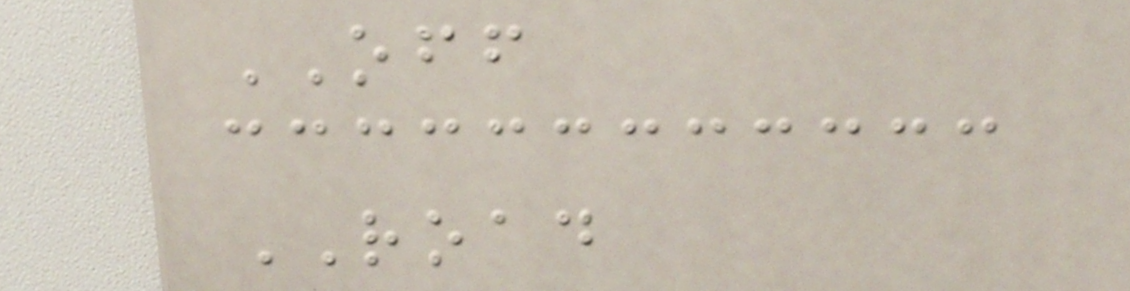OFF
ROAD
